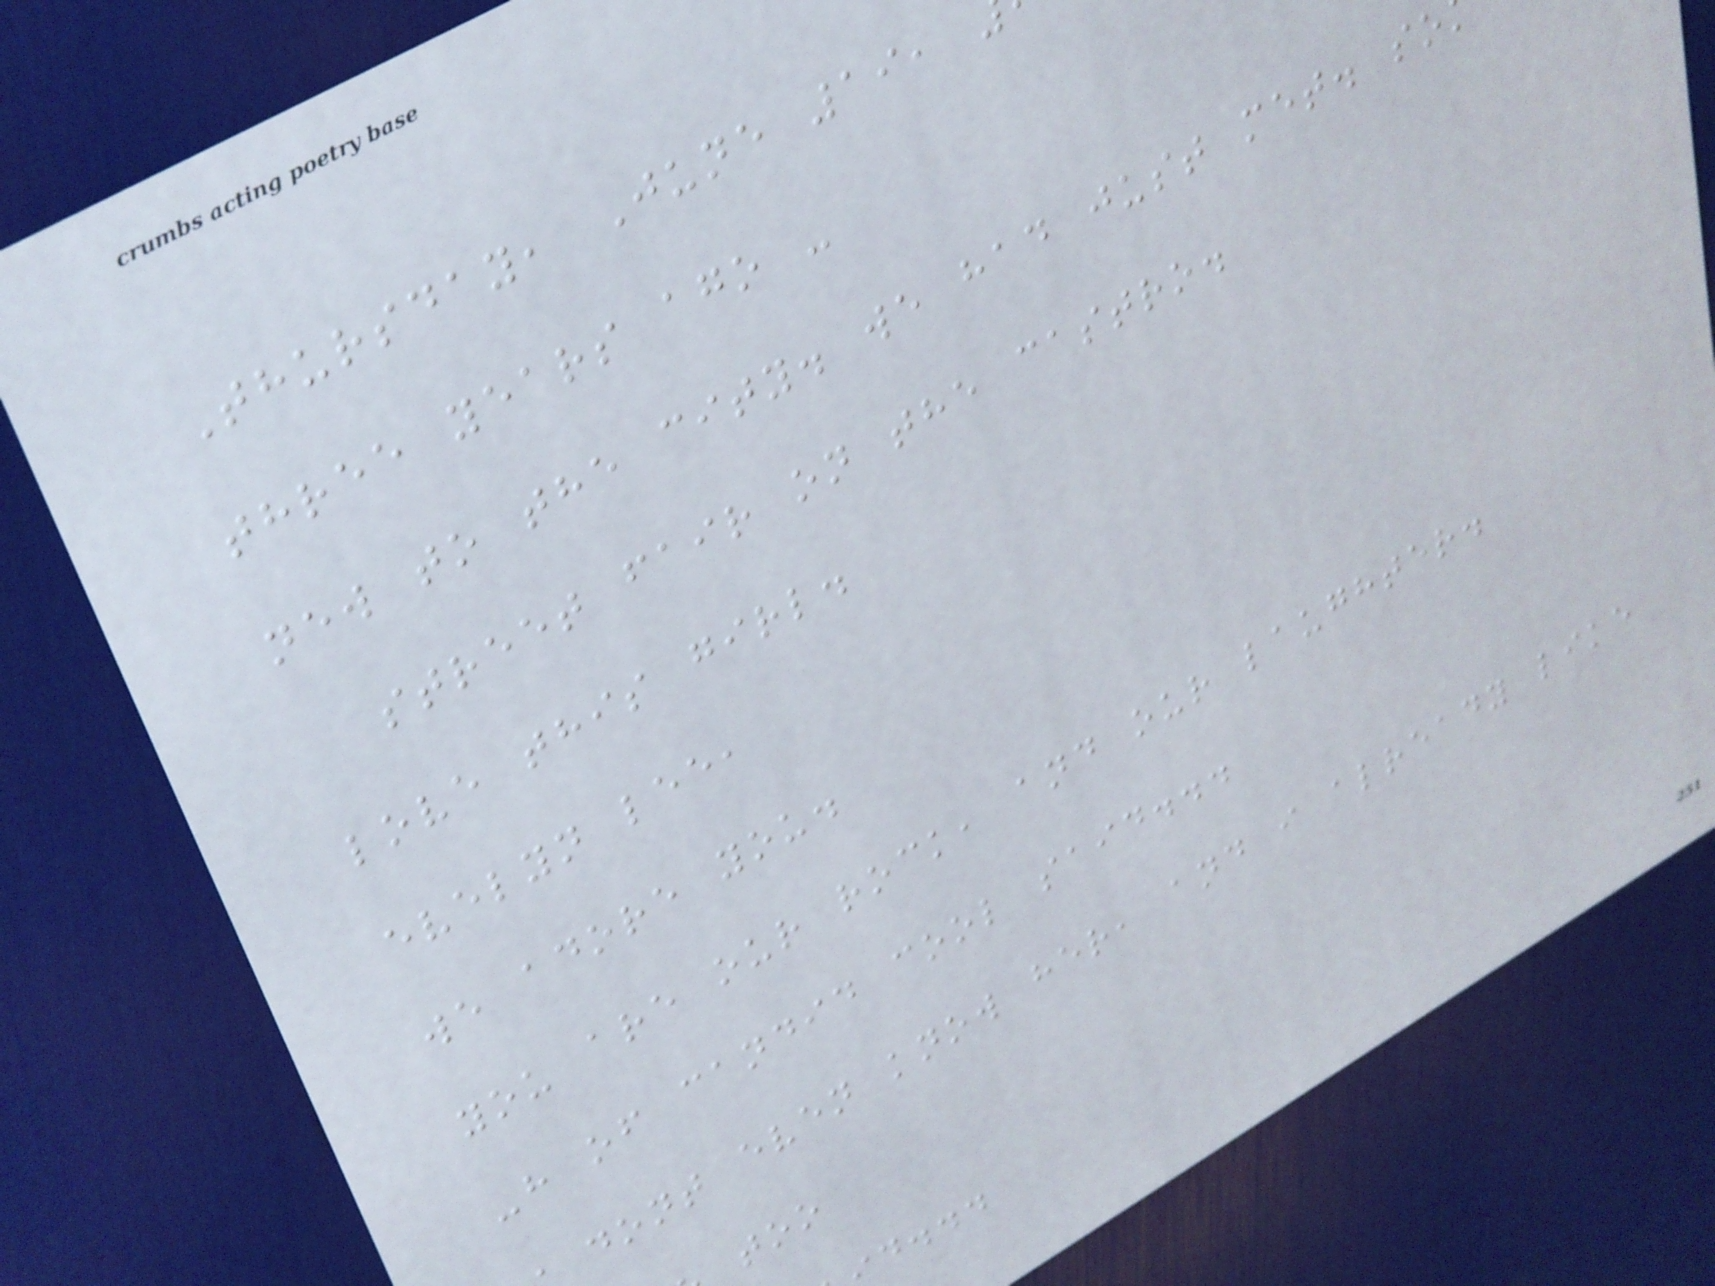Thursday, June 19,
three years ago -
new to the city. we had just met. so
street fair on the castro.
love this girl.
evelyn lee,
we adore you.
you are our rock, and our laughter.
-h of candid cool said...
dont even know her, and i already like
d...
